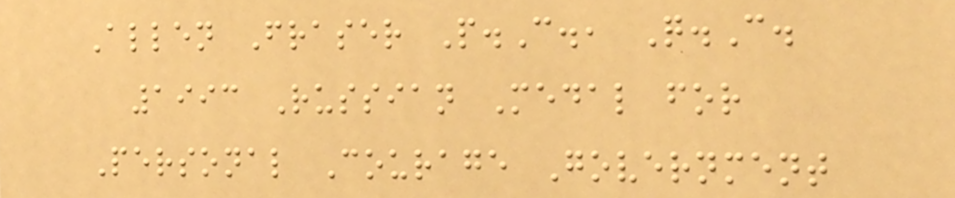Allen Fraser P.C., Q.C.
1993 Russian Medal for
Personal Courage Government
